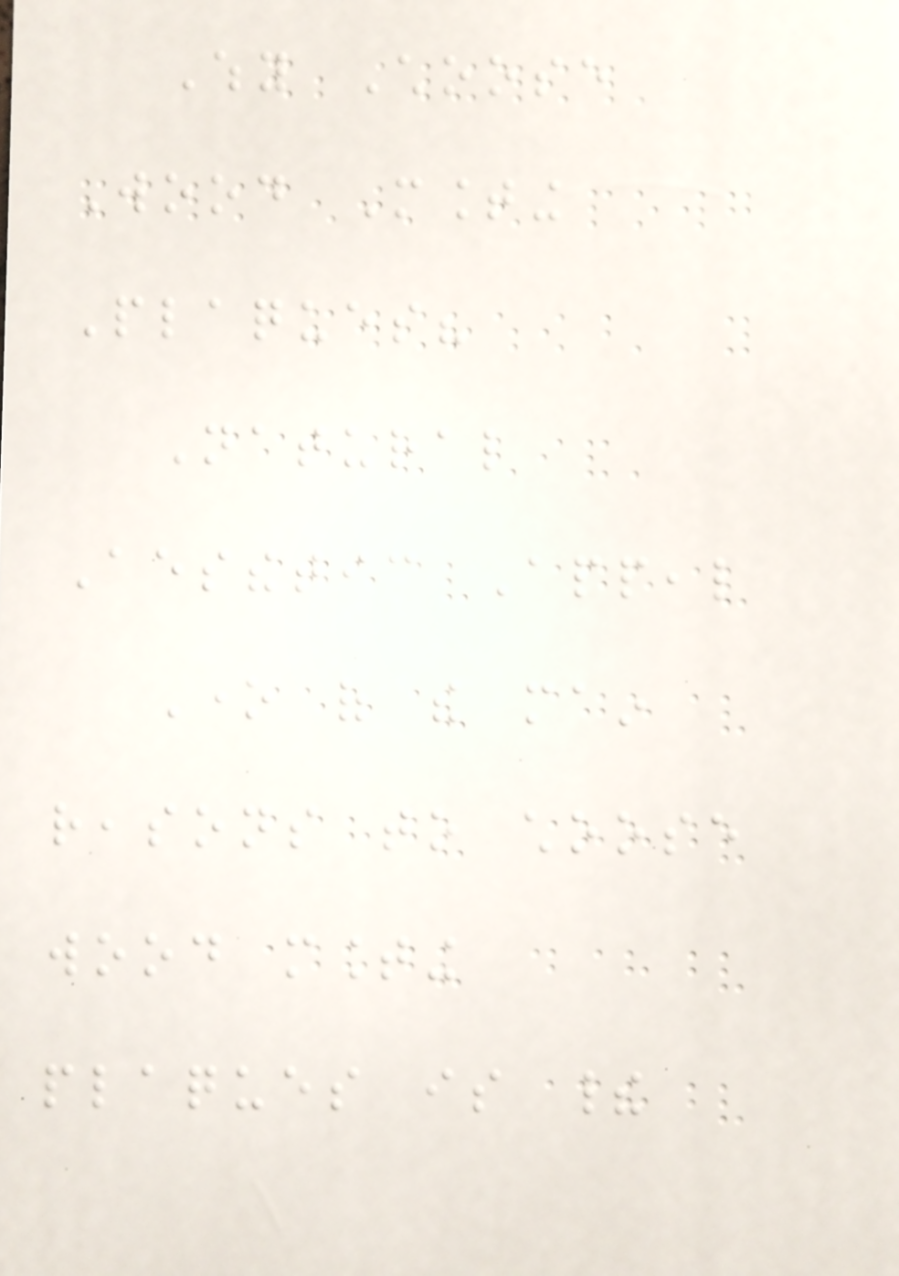Why Choose
Wood Mounting
Plaques?
Natural
Aesthetic Appeal
One of the main
reasons to choose
wood mounting
plaques is their
